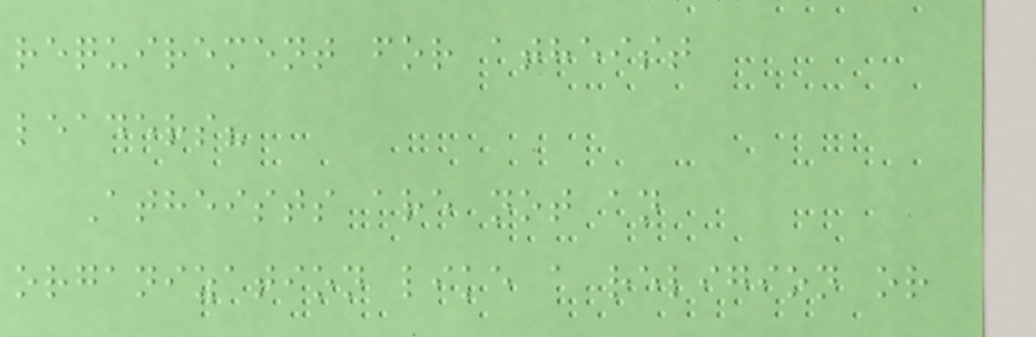requirement for atheist
leaders?
Atheists are not an
organization like a religion or
